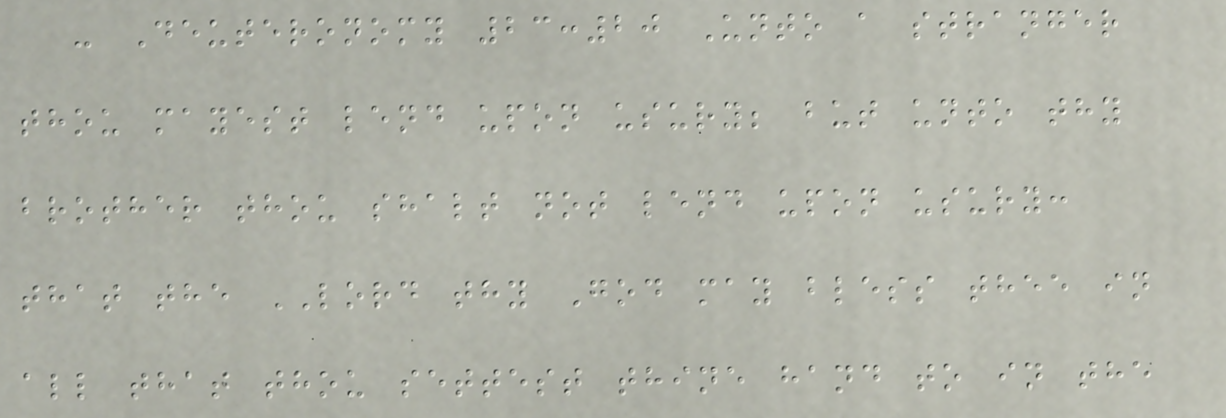- Deuteronomy 23:20 Unto a stranger
thou mayest lend upon usury; but unto thy
brother thou shalt not lend upon usury:
that the LORD thy God may bless thee in
all that thou settest thine hand to in the
